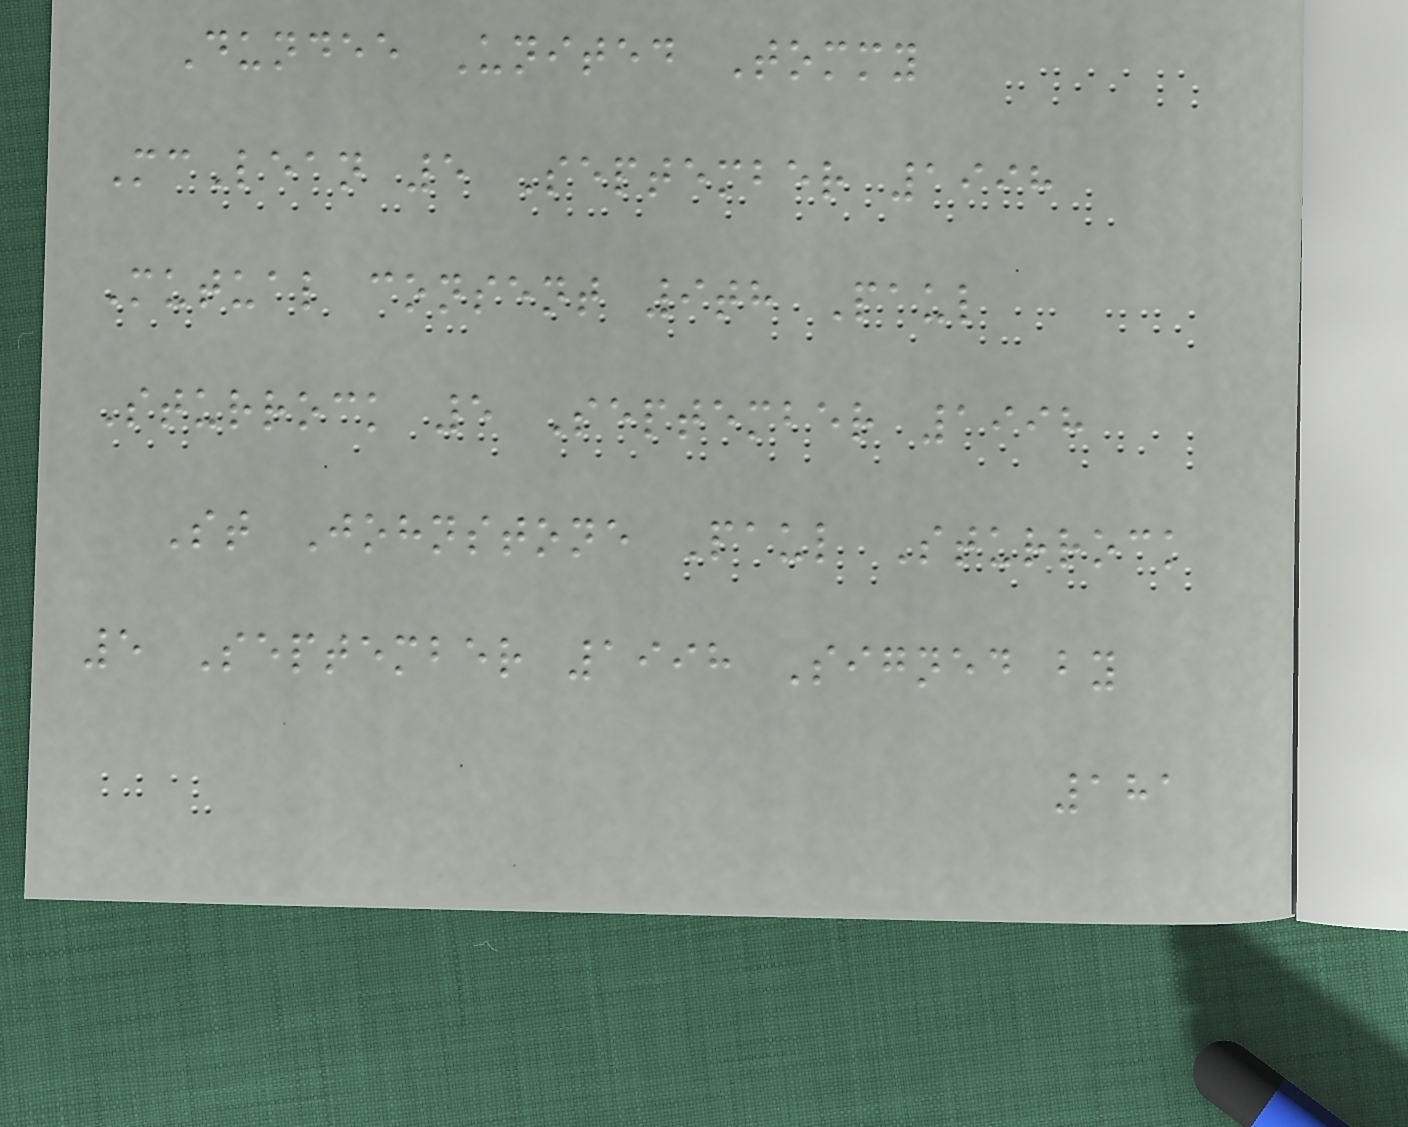Dundee United Tommy
McLean 5 September 1998
Mutual consent 9th Paul
Sturrock 5 September 1998
St Johnstone Paul Sturrock
5 September 1998 Signed by
181
